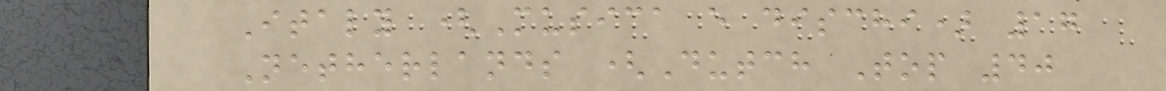Italy (Musica e dischi) 17
Netherlands (Dutch Top 40
